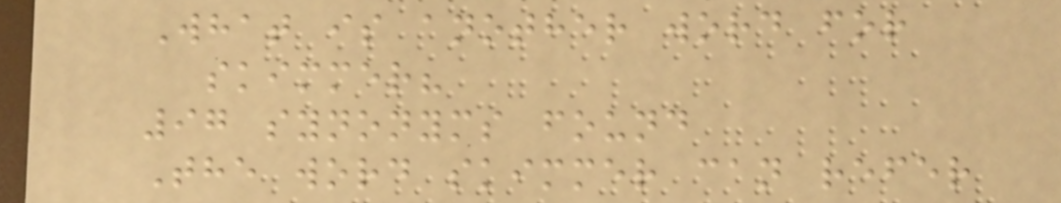What is another word for
skimmer?
97 synonyms found
The word skimmer can refer
